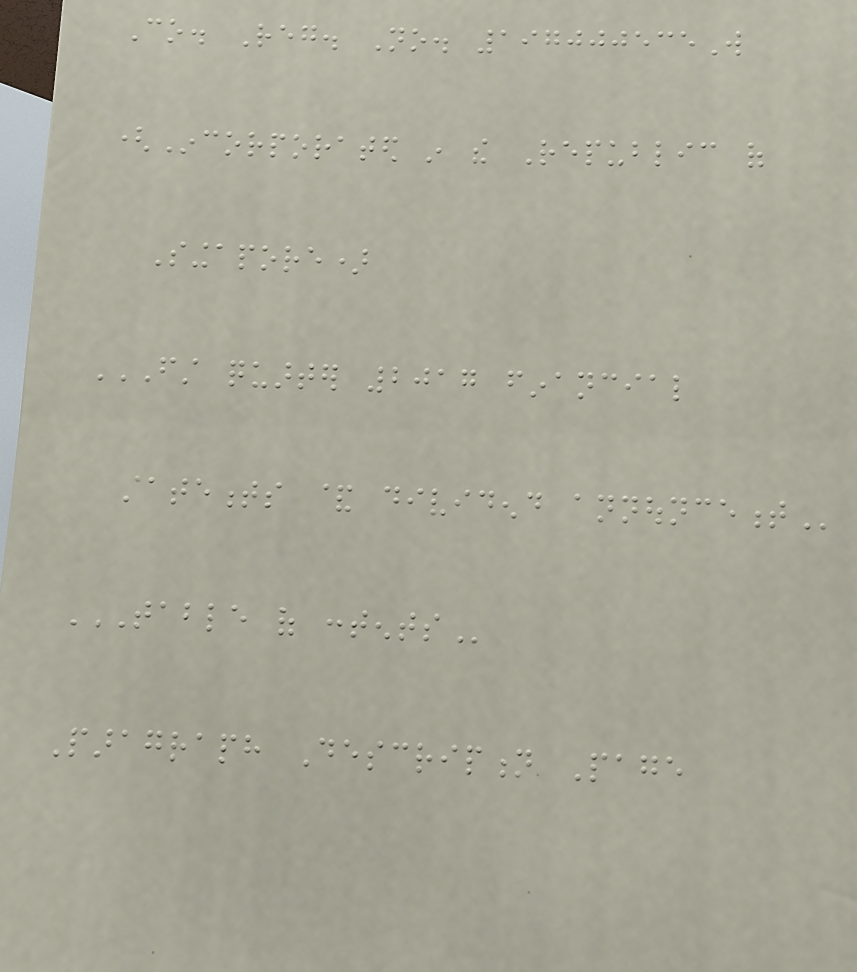Co. Reg. No. 197000535W
(Incorporated in the Republic of
Singapore)
FIRST QUARTER 2017 FINANCIAL
STATEMENTS & DIVIDEND ANNOUNCEMENT
TABLE OF CONTENTS
Paragraph Description Page
